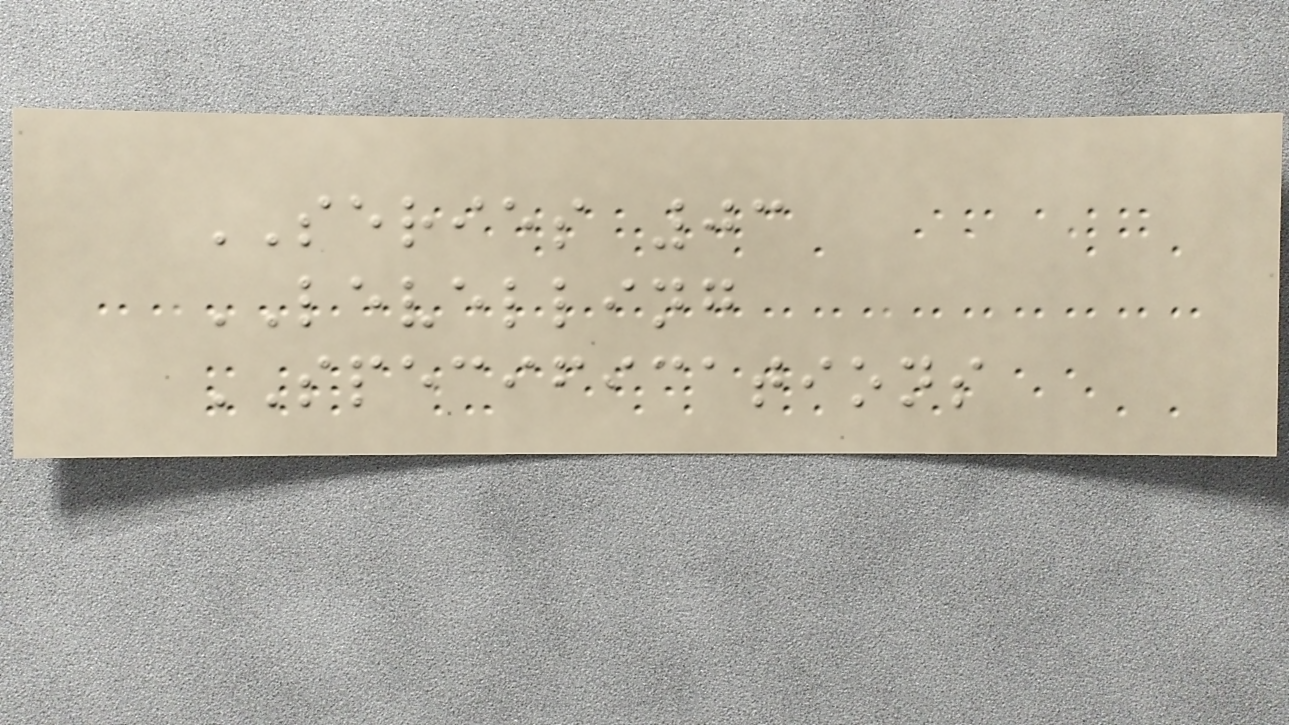SERIES 03
LEVELLING
SPECIFICATIONS
